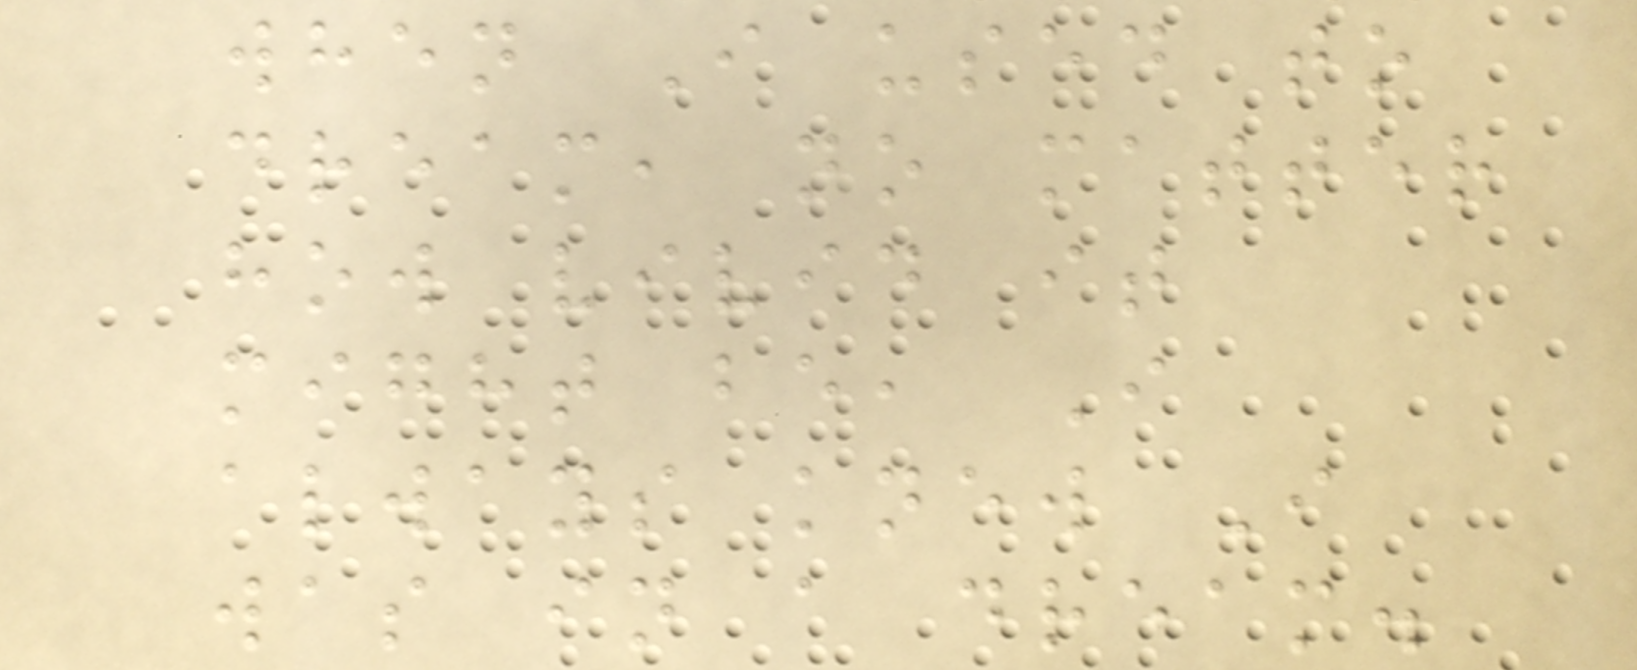when I used to
dream, no matter
how vivid it
might be, I
always knew I
was in a dream.
